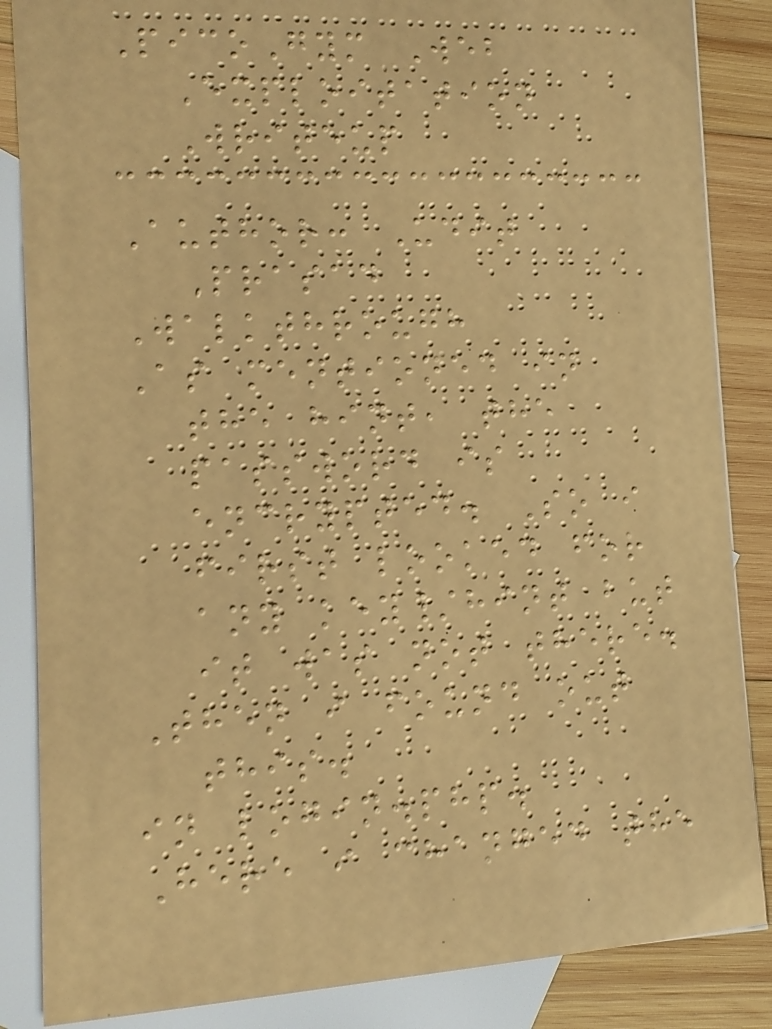PicoGym Web
Exploitation
Writeup
Author: Udit
Prasad
Walkthrough
As mentioned in
the hint, the
password is
encrypted. So i
first looked for
any key/hint but
it was not there.
Then i found out
this.
in login.php.
Here i changed the
